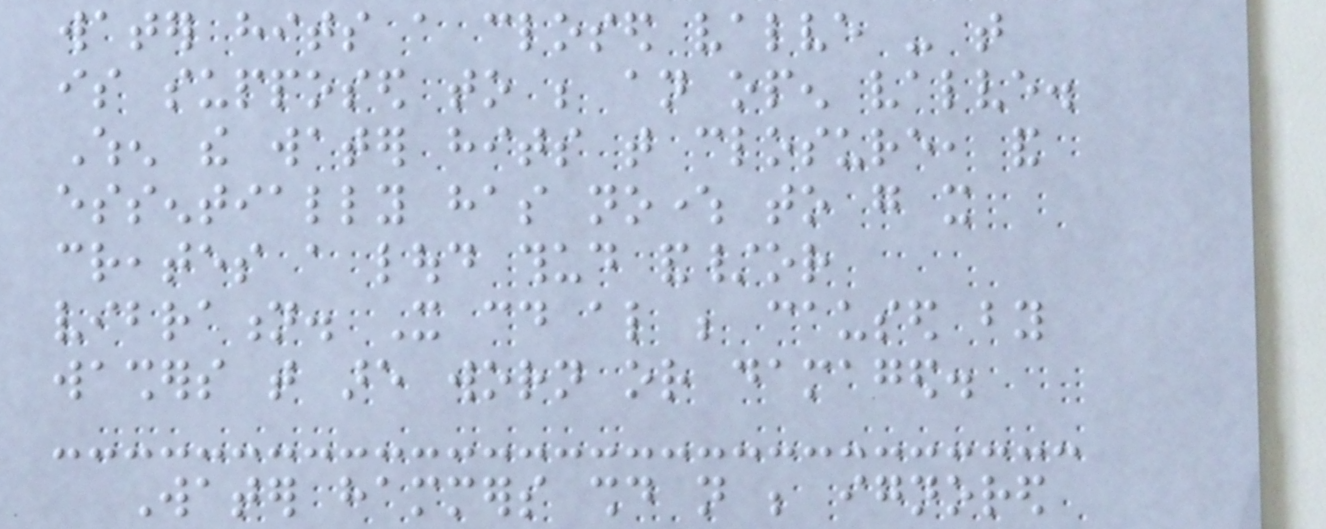water hits a closed valve - that
is supposed to be an open valve.
When the water hits that closure, and
essentially has nowhere to go it
creates a loud thud and/or
vibration. It could also be caused by
washers that are worn or damaged.
Water hammers should not be ignored
